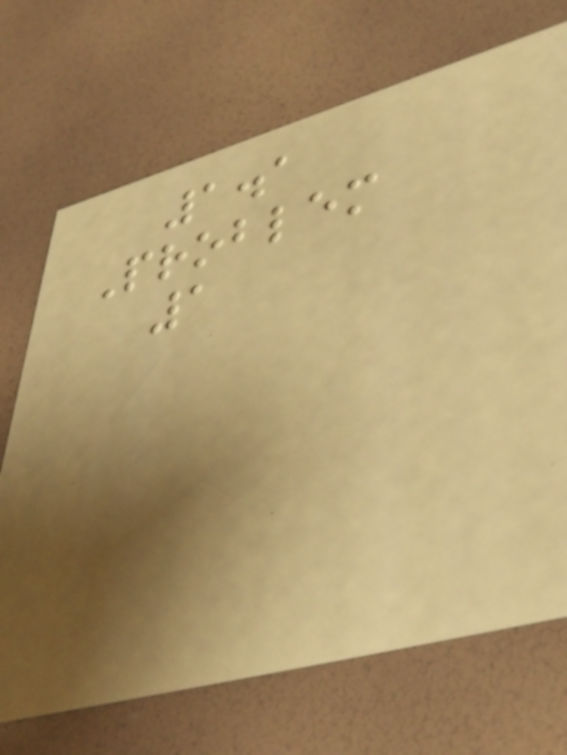1.1
Problem
1
